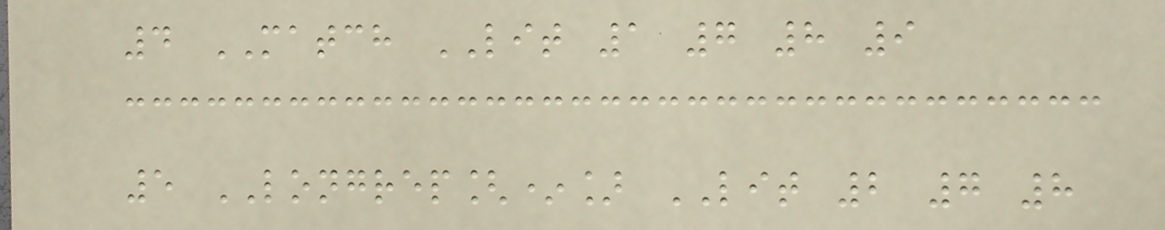4 MATCH LIT 1 7 8 9
5 LONGREP[*] LIT 2 7 8
